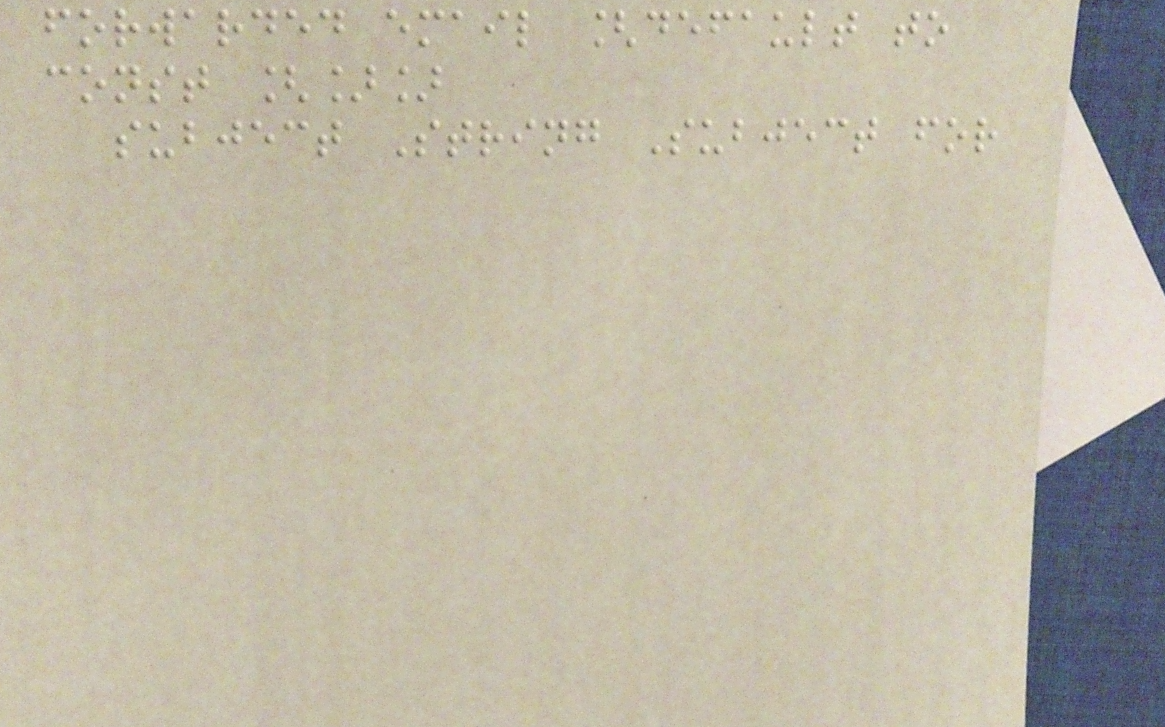forwarded email [default to
const []]
subject String Subject for
